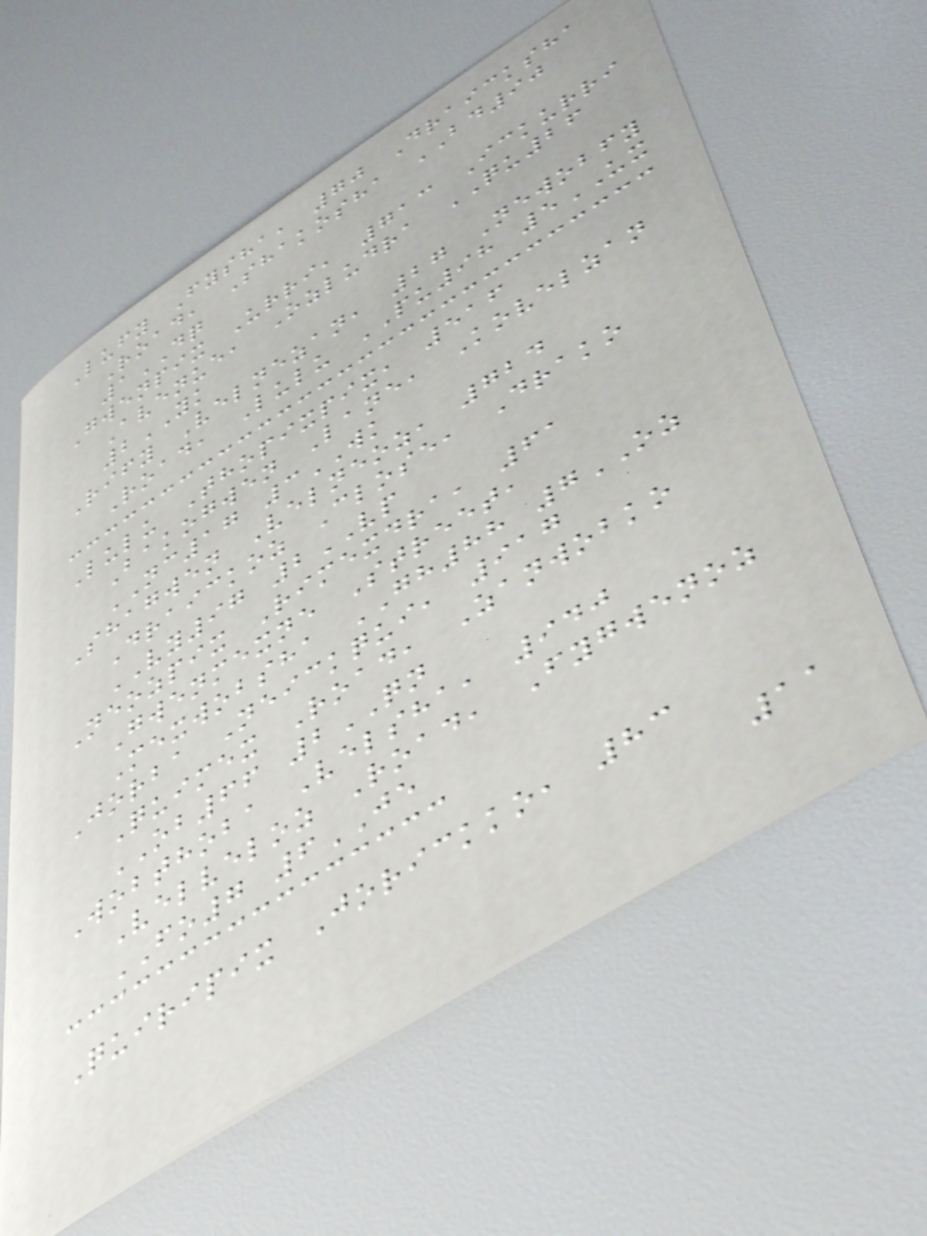Lufy Fysha, 70 Draicksha
Road, Shakosha BD90
1DQ
Gwenpix Urri, 713 Ickurri
Avenue, Ozludra QU26
2YK
Rify Velnezan, 27 Newobfy
Road, Lulu PU98 5UX
Lulu Thopixpix, 516
Bakogwen Lane, Kovelzan
NC17 3WK
Shagwen Velneoz, 724
Draickoz Close, Drako
VY97 2VP
Neozpix Rimexdra, 61
Gwenmexne Street,
Mexwobsha GH88 7OZ
Jorba Neickqui, 917
Quimex Road, Zanwobko
OB66 2QN
Wobthoba Velsha, 940
Velveloz Road, Fygwenoz
FO7 6JE
Quiripix Jorickko, 83
11
